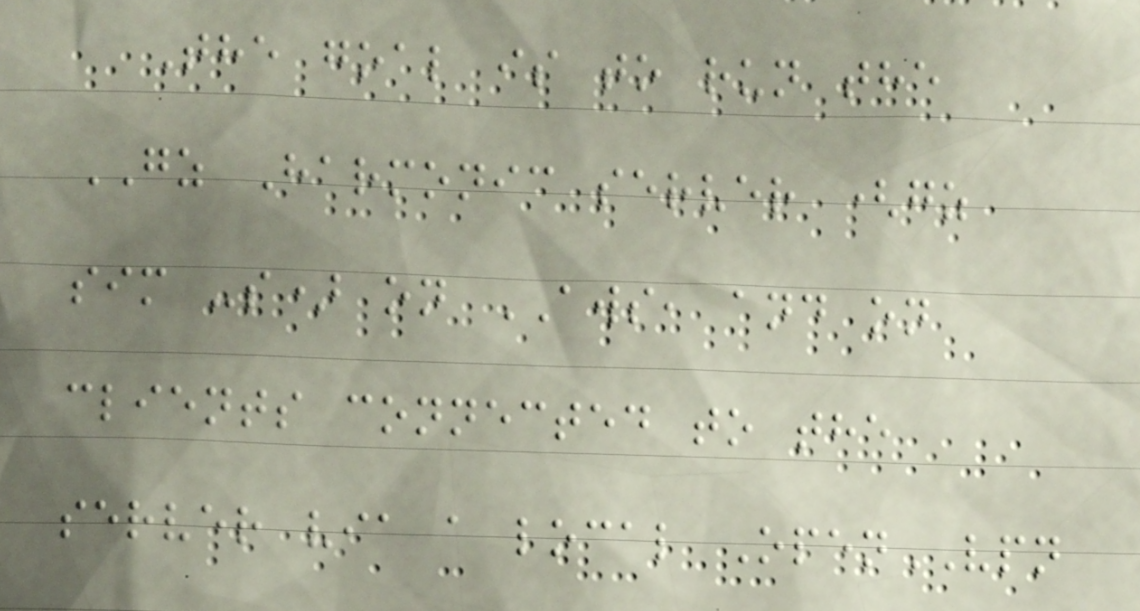The goal is to run the
GZ Harmonic server (gz
sim -s) on AWS, and on
clients connected to the
server via a local OpenVPN
